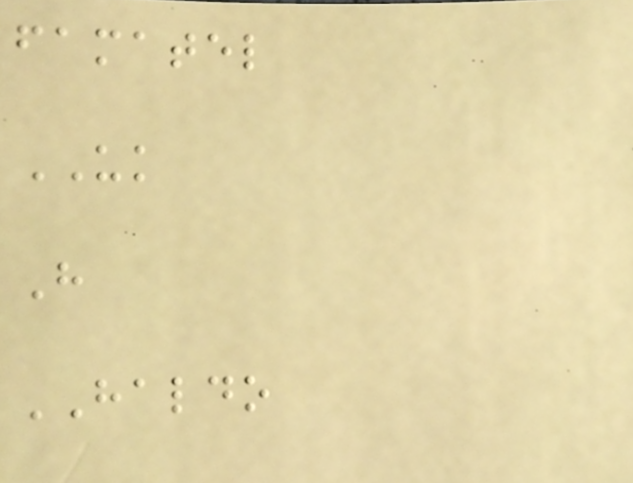famatel
UK
H
HALDO
